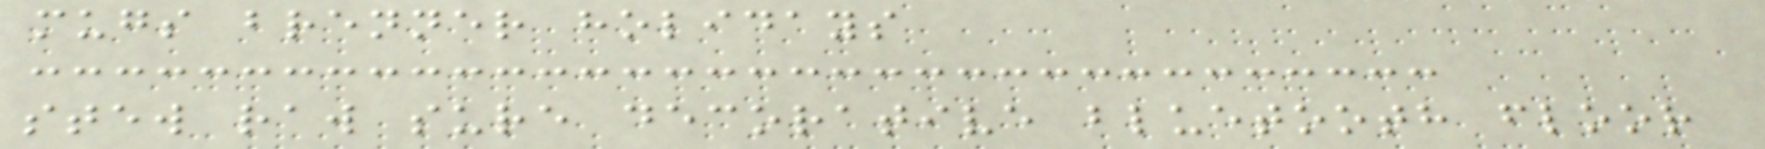mugs brenner holidays
stew raw sure decorative bluetooth floor
